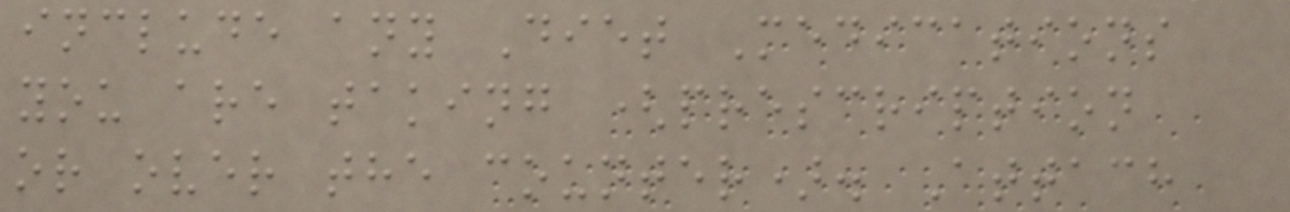include any Diet Medications
you are taking (prescription
or over the counter). Attach
